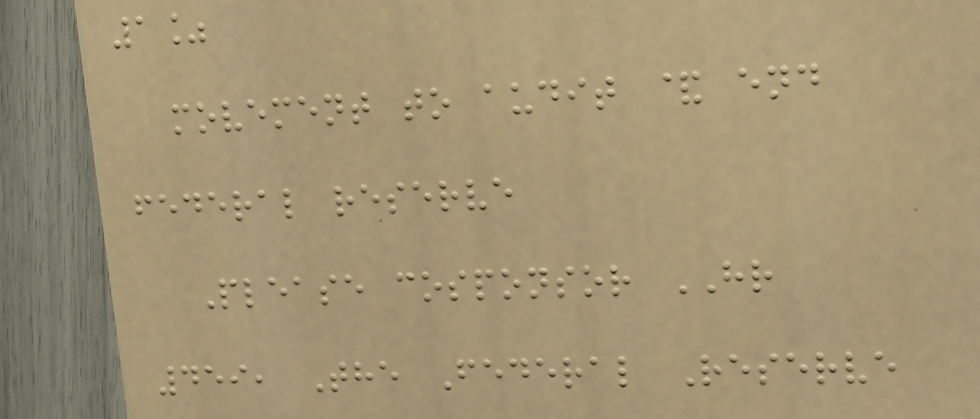1%
movement to audit & end
federal reserve
Please cosponsor HR
459, The Federal Reserve
